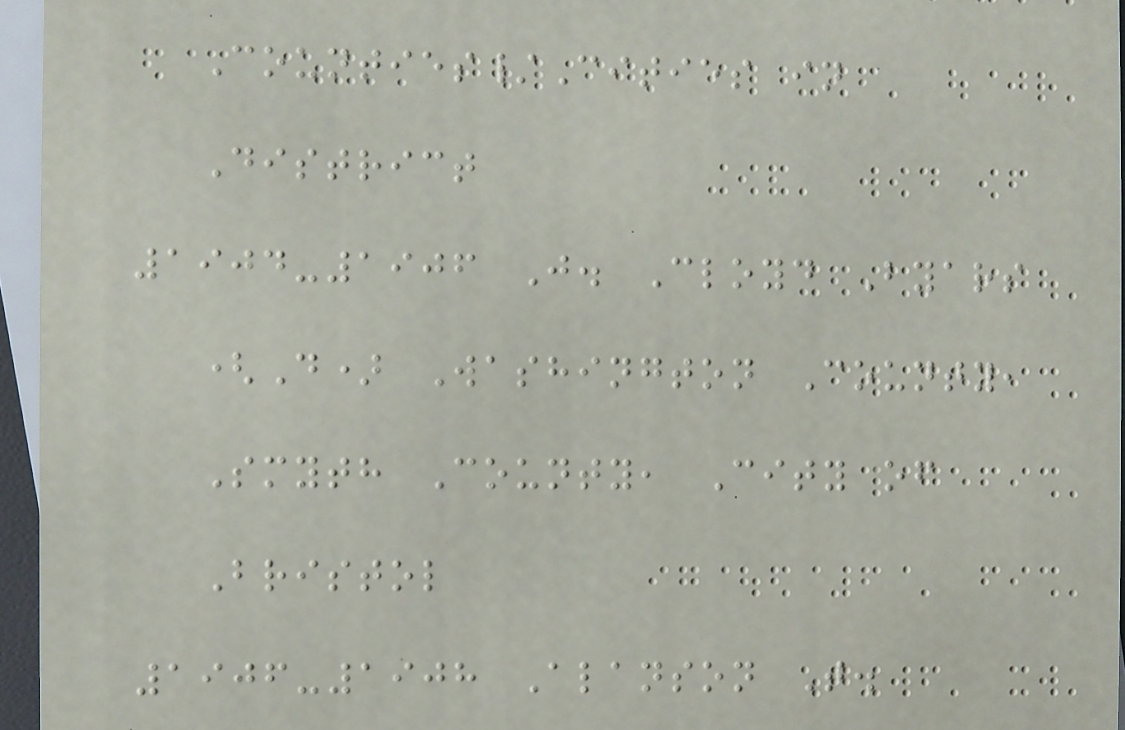Counties/Cities in
District
1904-1906 J. Cloyd Byars
(D) Washington County,
Smyth County, City of
Bristol
1906-1908 Alanson T.
